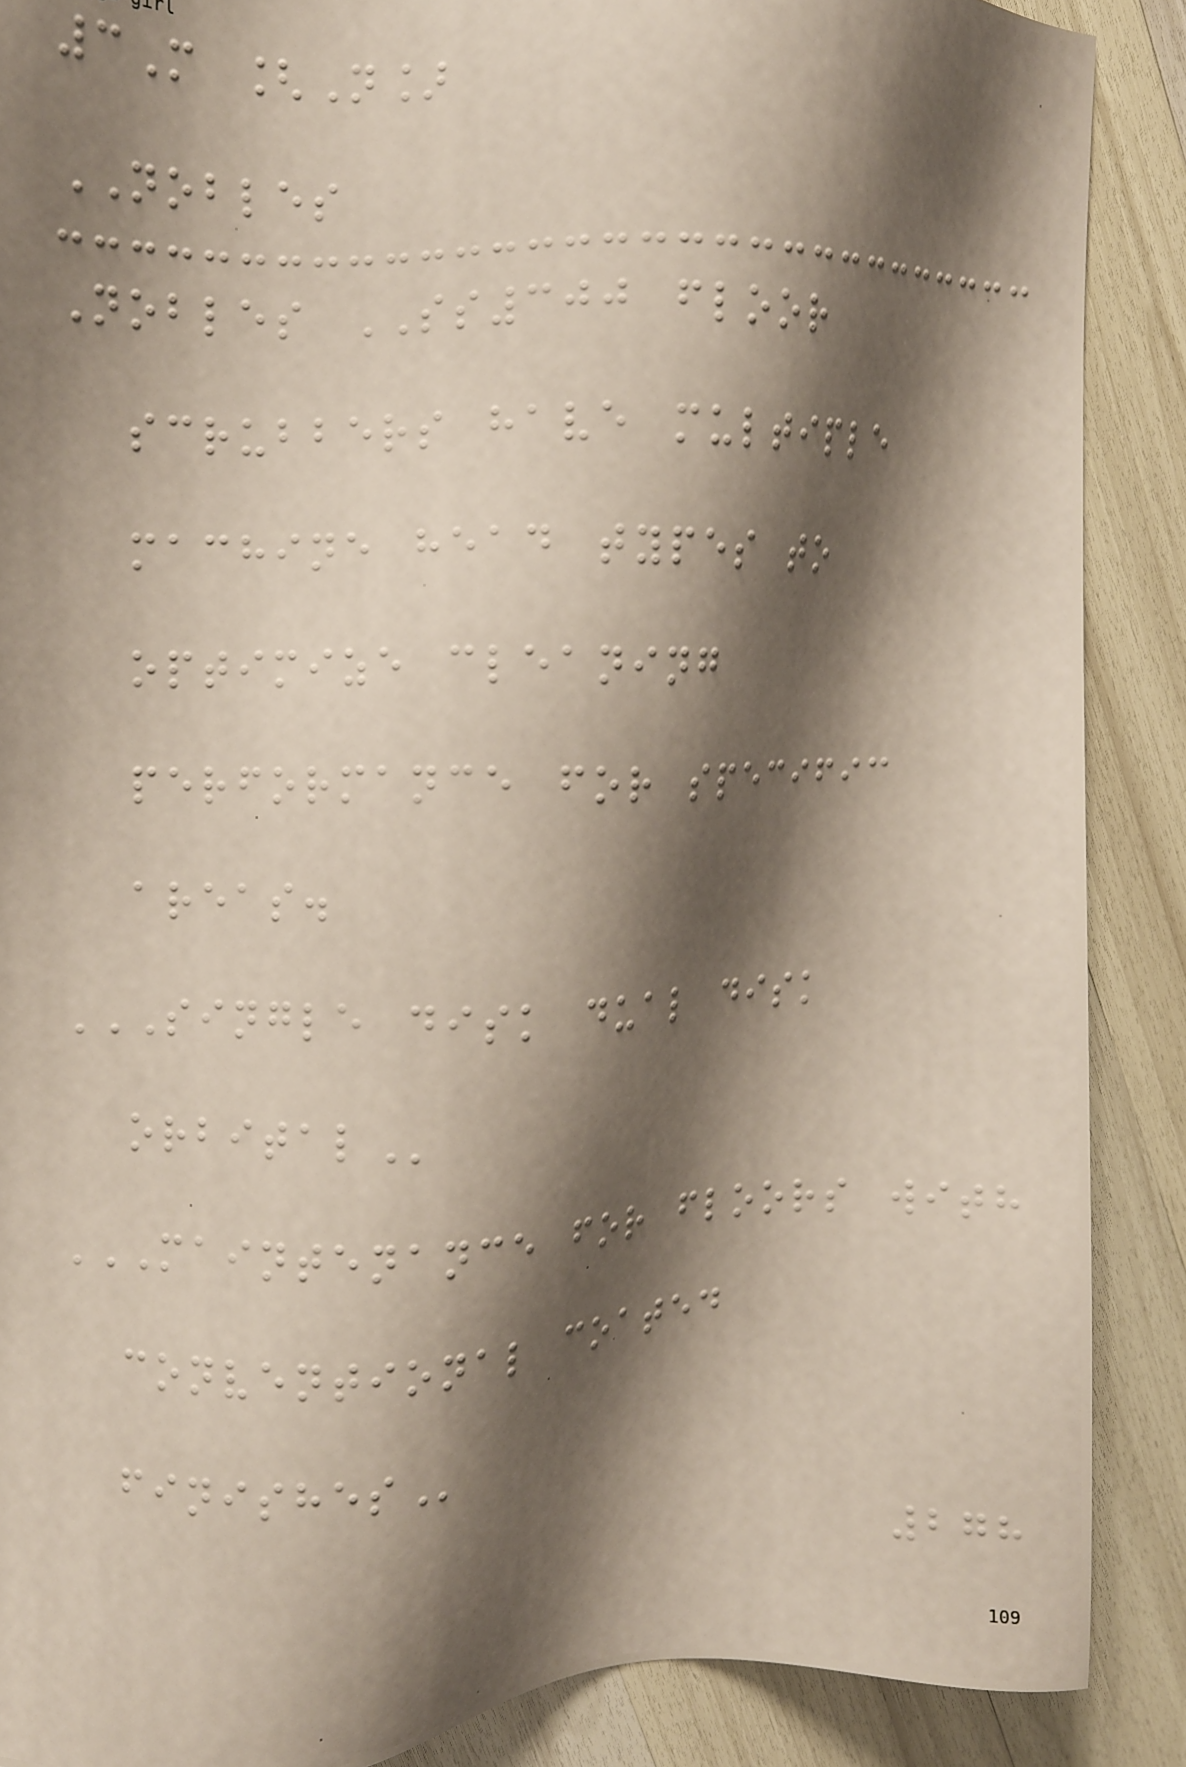3M [N]
NOBLES
Nobles SS300 floor
scrubbers have multiple
machine head types to
optimize cleaning
performance for specific
areas.
SINGLE DISK DUAL DISK
ORBITAL
MAINTENANCE FOR FLOORS WITH
CONVENTIONAL COATED
FINISHES
278
